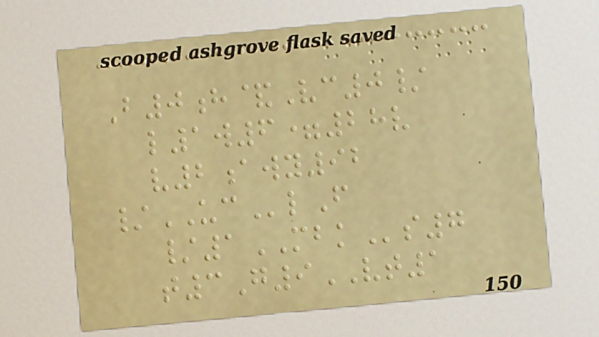B0h&Vc0/
l1w6=28v
v2awy92
/UClF
/1MBKs7
t3G9VT1
